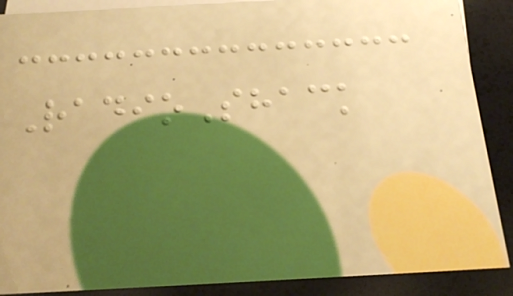RadioShack
